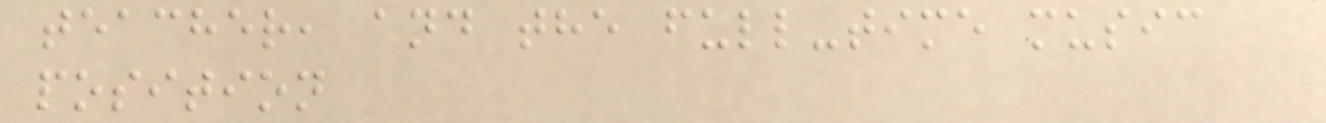teacher, and the full-time music
position
